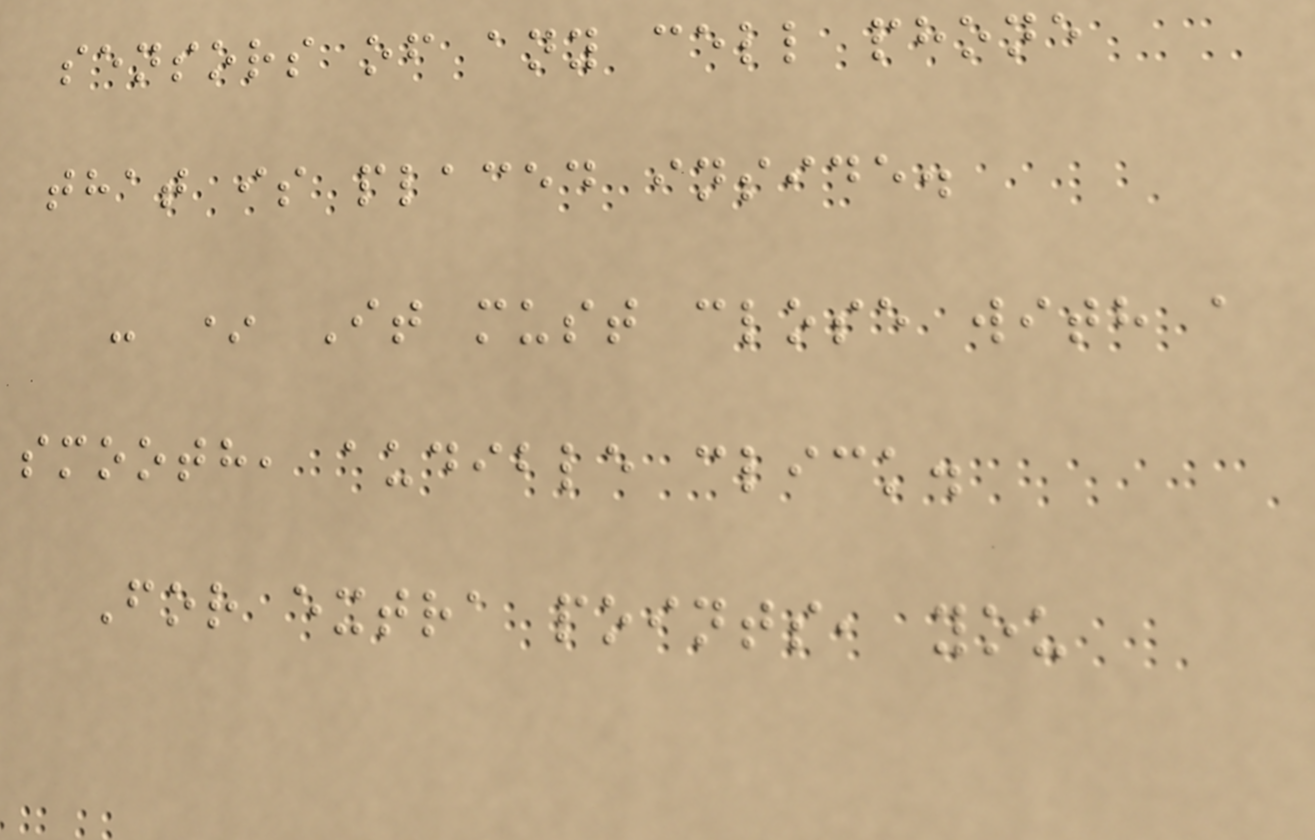sensors of any cell phone
that is placed inside.
- * It must close with a
smooth, audible click.
For extra points, you
